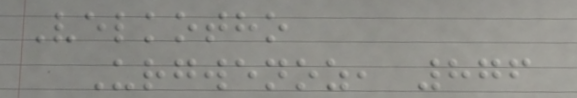Velkotho
Urgwenoz, 876
